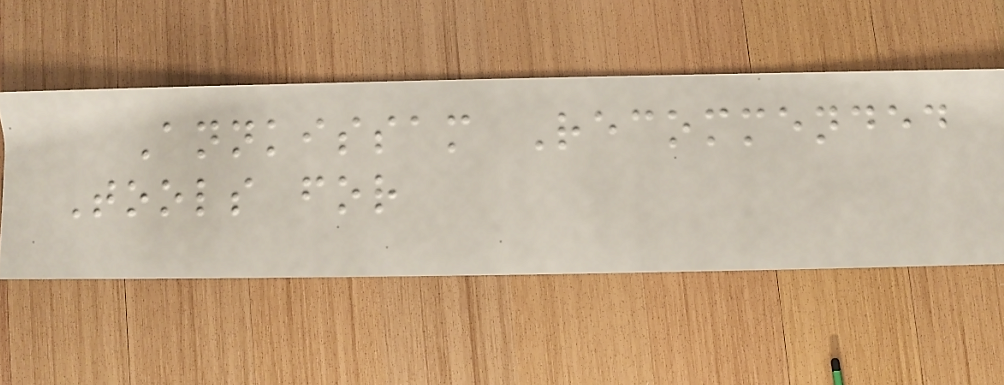Annkissam Recommended
Tools for
